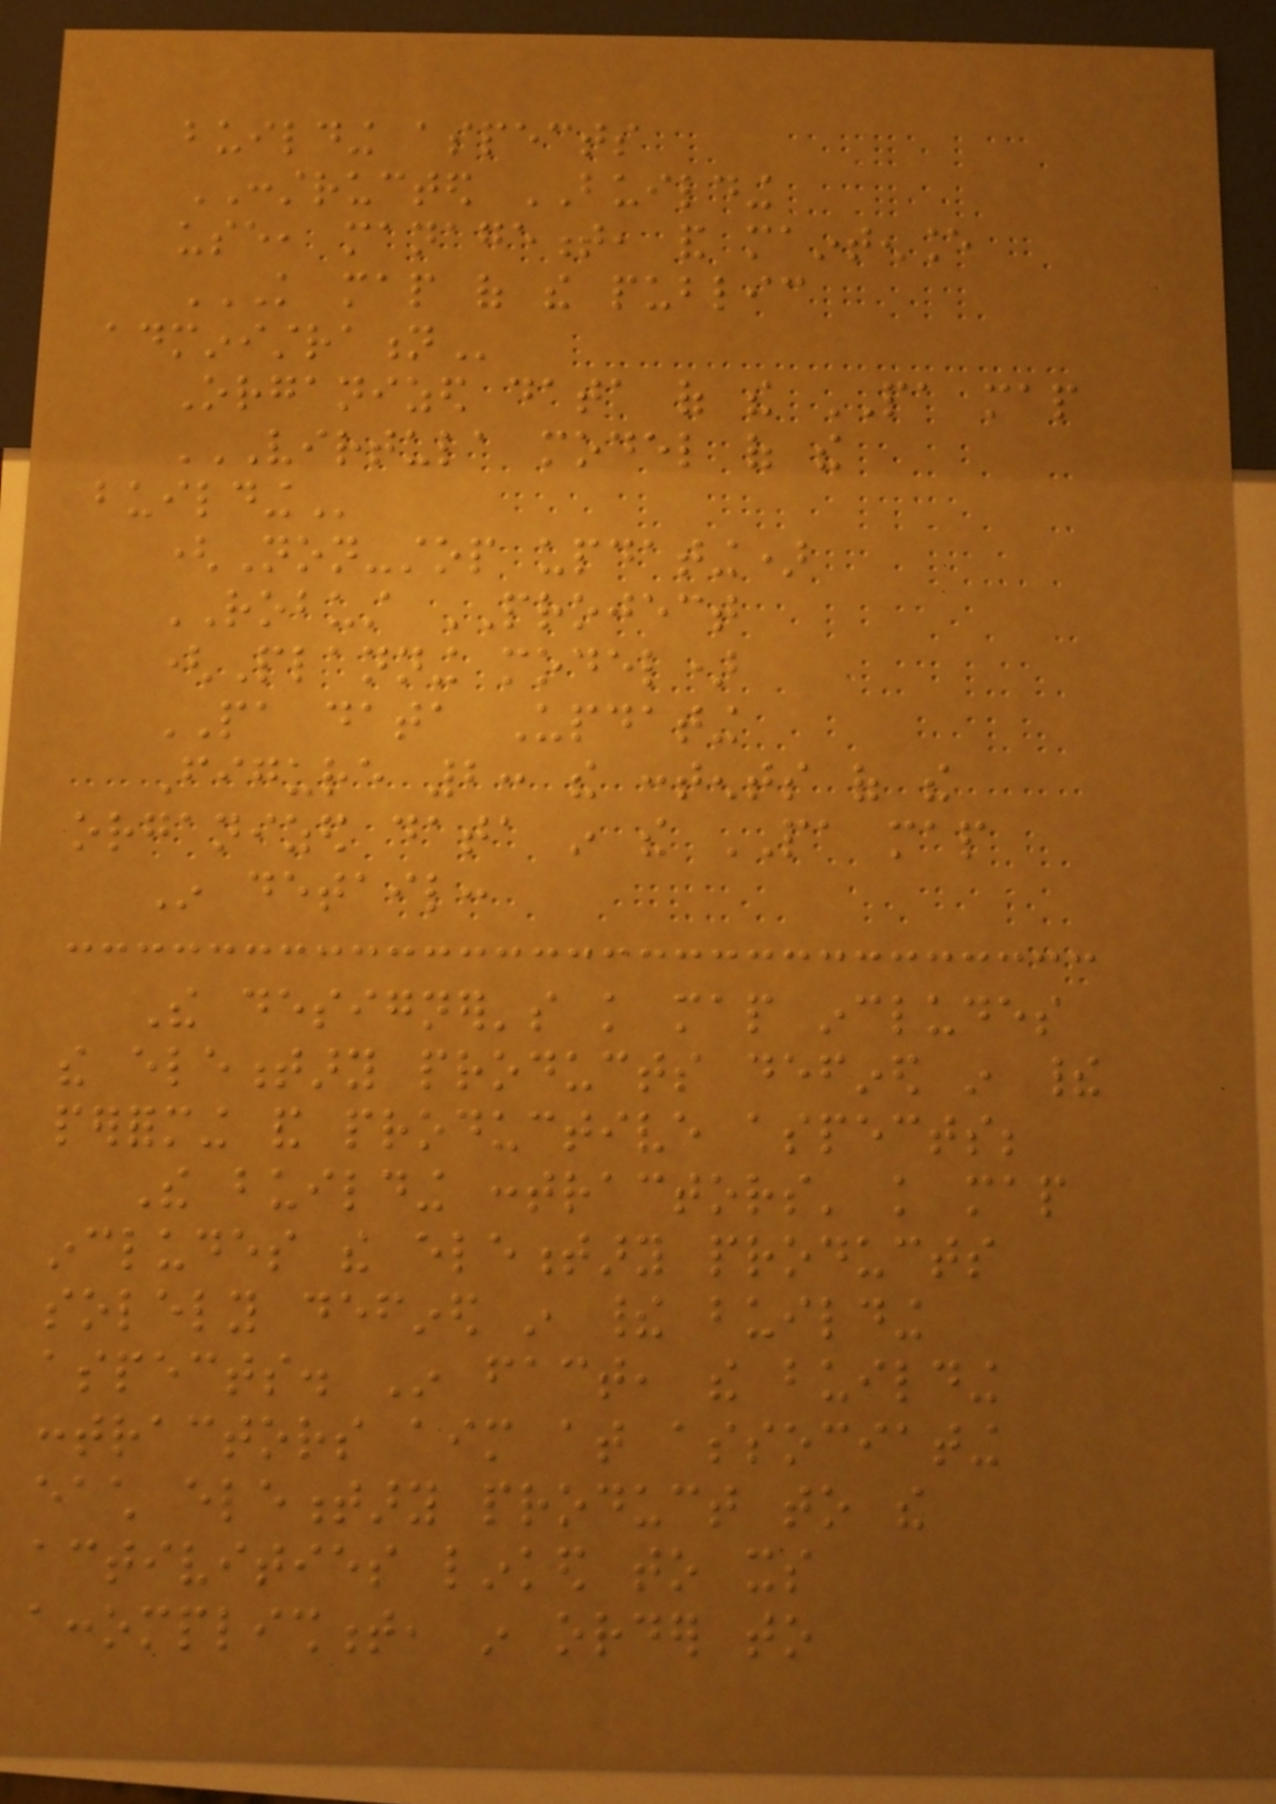building aspects
CONSTRUCTED BUILDING
use, management, and maintenance
KNOWLEDGE MAP OF THE PUBLIC
ADMINISTRATION
Organized data of the PA map
VIRTULA MODEL OF THE
BUILDING
(Non-stop updating)
ROBUST PROJECT
(Planning model)
PA data Updating
Figure 2: the contents of the
organized data in the PA map
In detail:
The designer's knowledge map includes
the elementary products defined in their
performing and productive aspects;
The building contractors' knowledge map
includes the elementary products
solely defined in their building
aspects. In fact, the building
contractors aim at associating
each elementary product to the
activities linked to its
accomplishment, in order to
